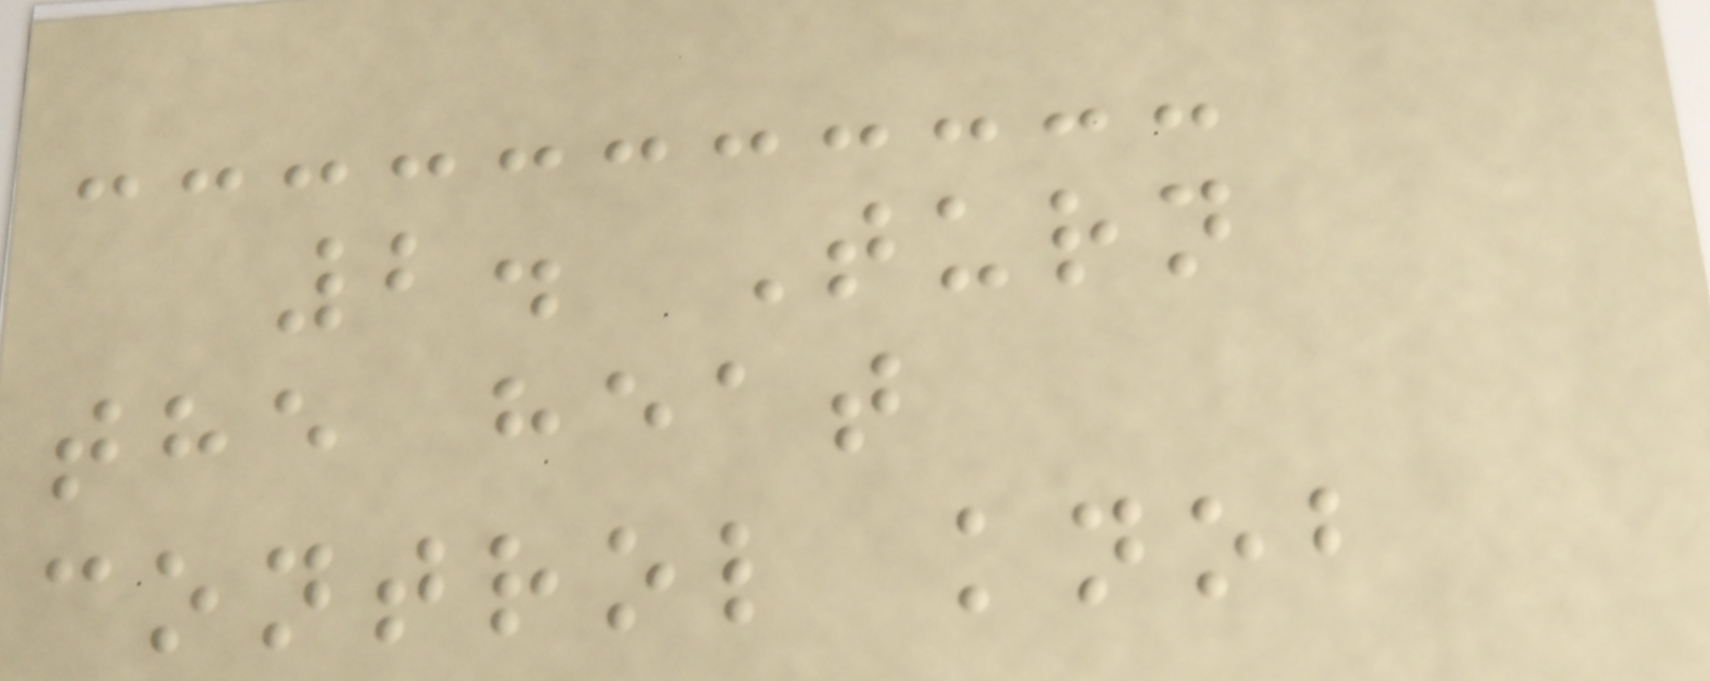2. Turn
the heat
control knob
